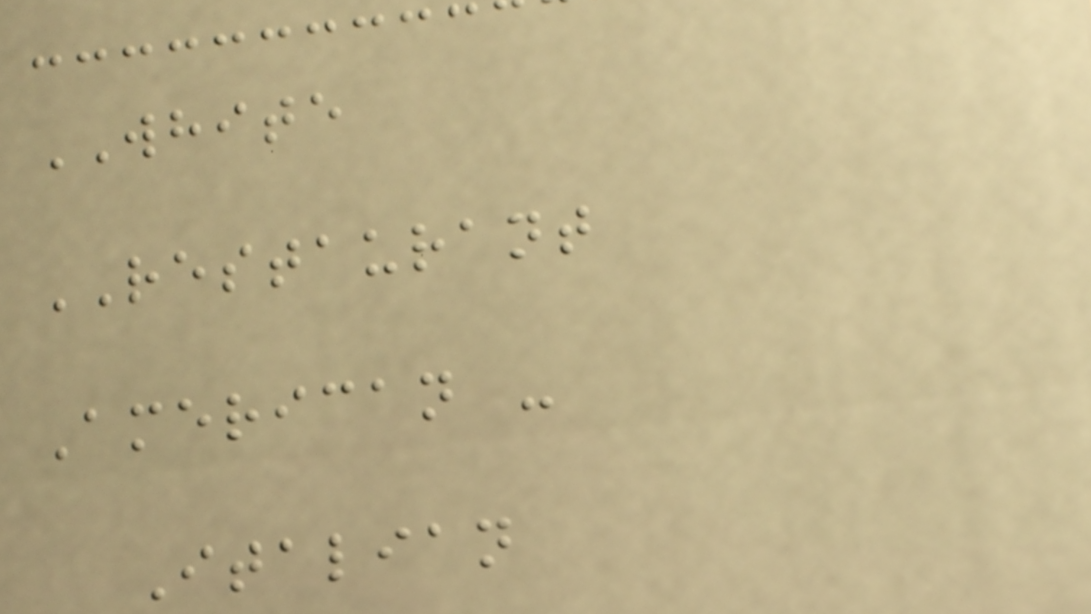WHITE
RESTAURANT
American -
Italian
